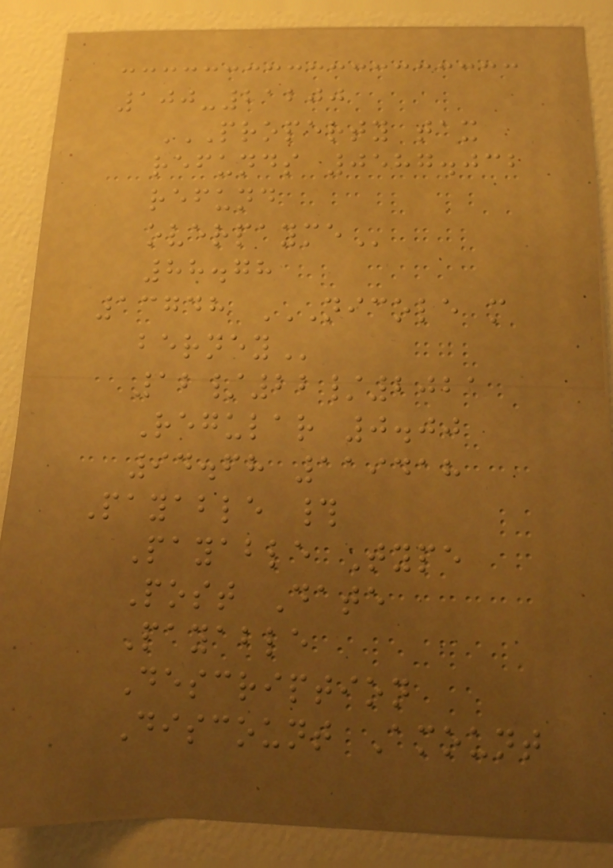100-21200
PROPERTY TAX
REFUNDS 0587.032
REFUND
OVERPAYME
88.78
13748 NICOLE M
BERNEY
12/22/2021
Regular 0.00
94.68 119418
Payable #
Payable Type
Post Date
Payable
Description
Discount Amount
